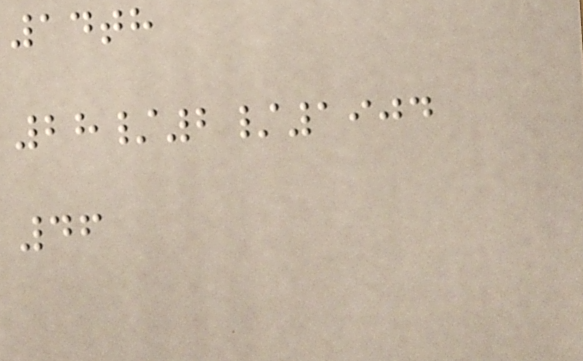14th
28/2/1904
46
